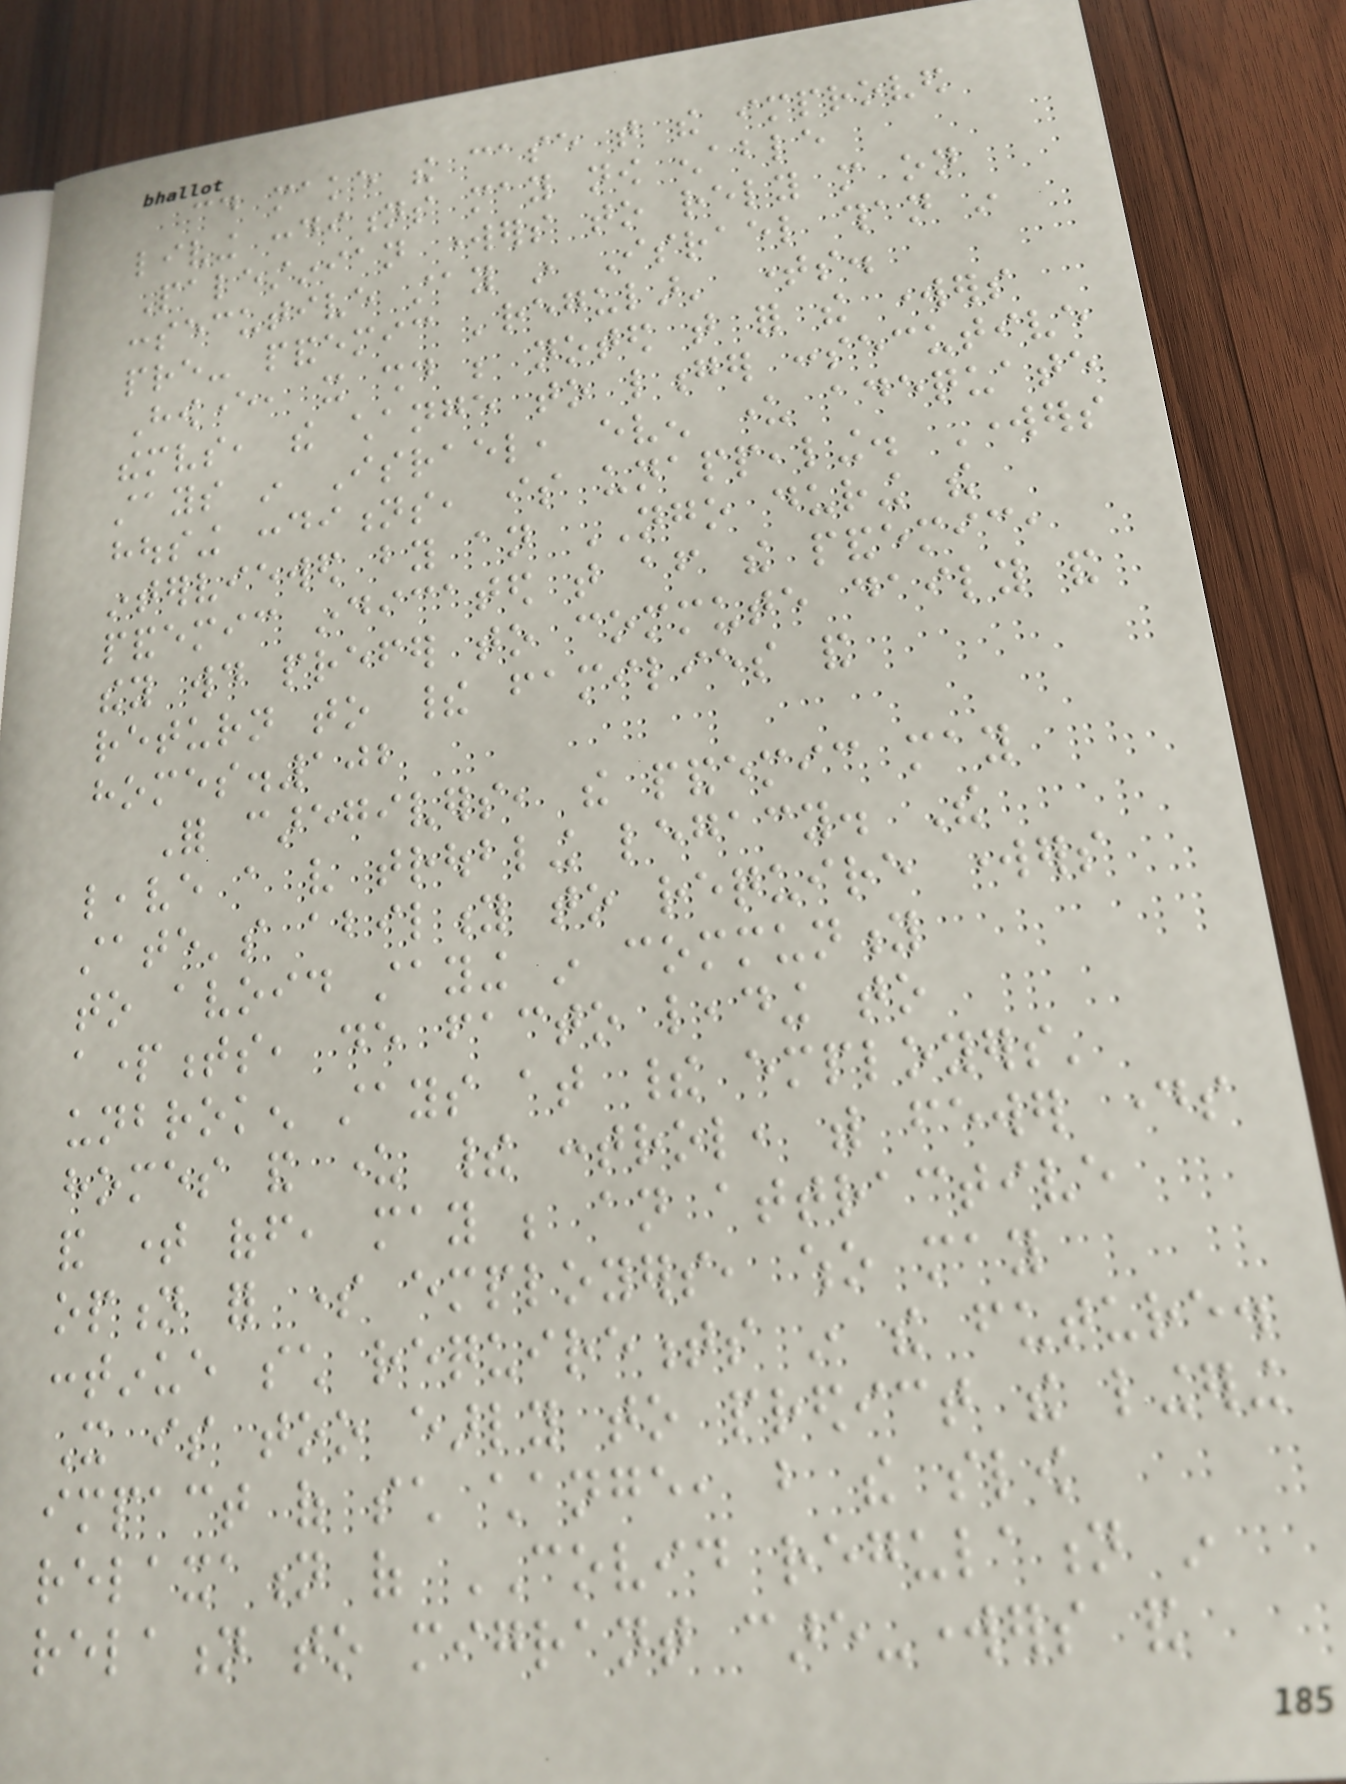could make the case that the improved
living conditions may now enable
Palestinian workers to rely more on
consecutive stay in Israel than in
pre- pandemic 'regular' times.
However, it should be noted that for the workers
themselves, the change to longer consecutive
stays in Israel, even under adequate
housing conditions, is unappealing. Workers
interviewed by an NGO during the
pandemic indicated that after the pandemic,
they would prefer to commute daily and
return to their families and
homes.102
For caregivers, the pandemic may
leave a very troubling legacy. The
state's ability to require workers
to avoid staying in community
apartments, de facto leading to
unbroken stays at their employers'
homes and under their control, with fewer days
and time off, may be an attractive
option for some employers, who may
continue such requirements in the future.
It is too early to predict the lingering
impact of such change, but the slow
relaxation of COVID regulation in
relation to migrant care-workers and
